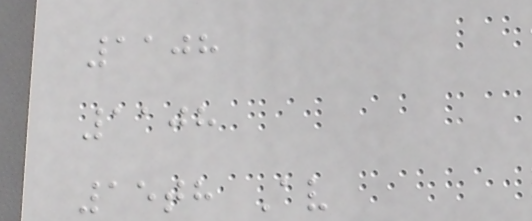1108
1108
15th Av
